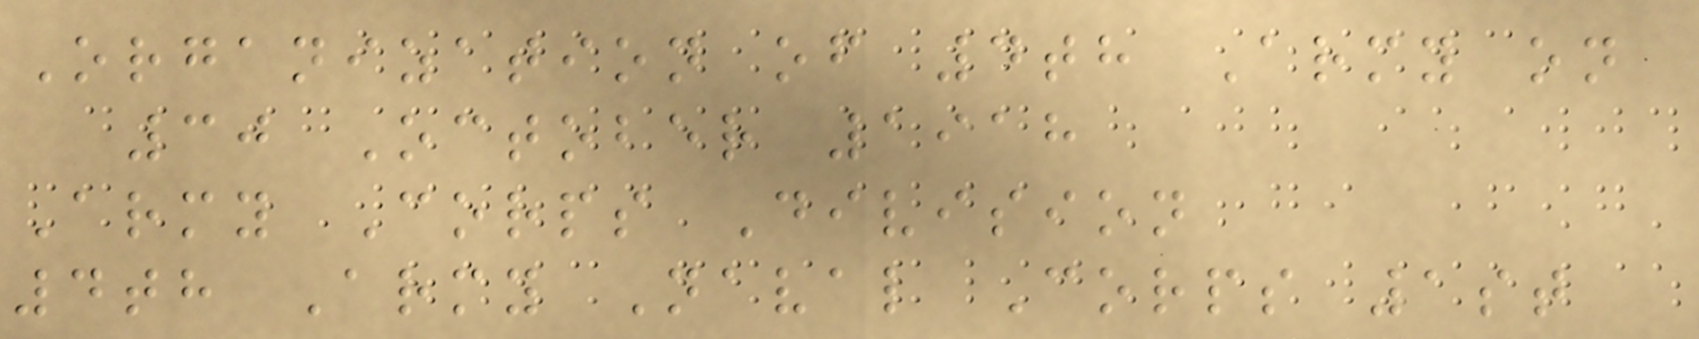Organization of 4th Army on
30 October 1918
Army Corps Division
4th Army Naval Corps 1st
